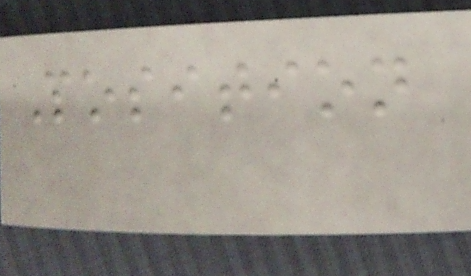Position
